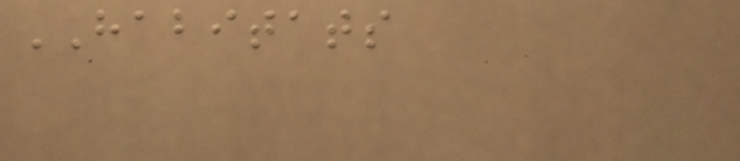HABITATS
